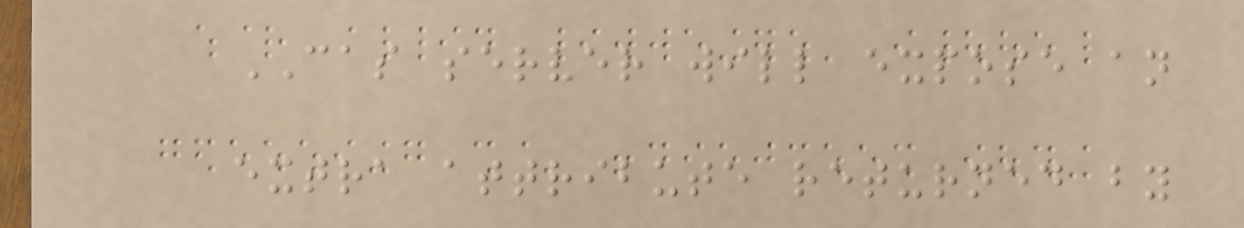CAS server will expose an
extra attribute returned by
